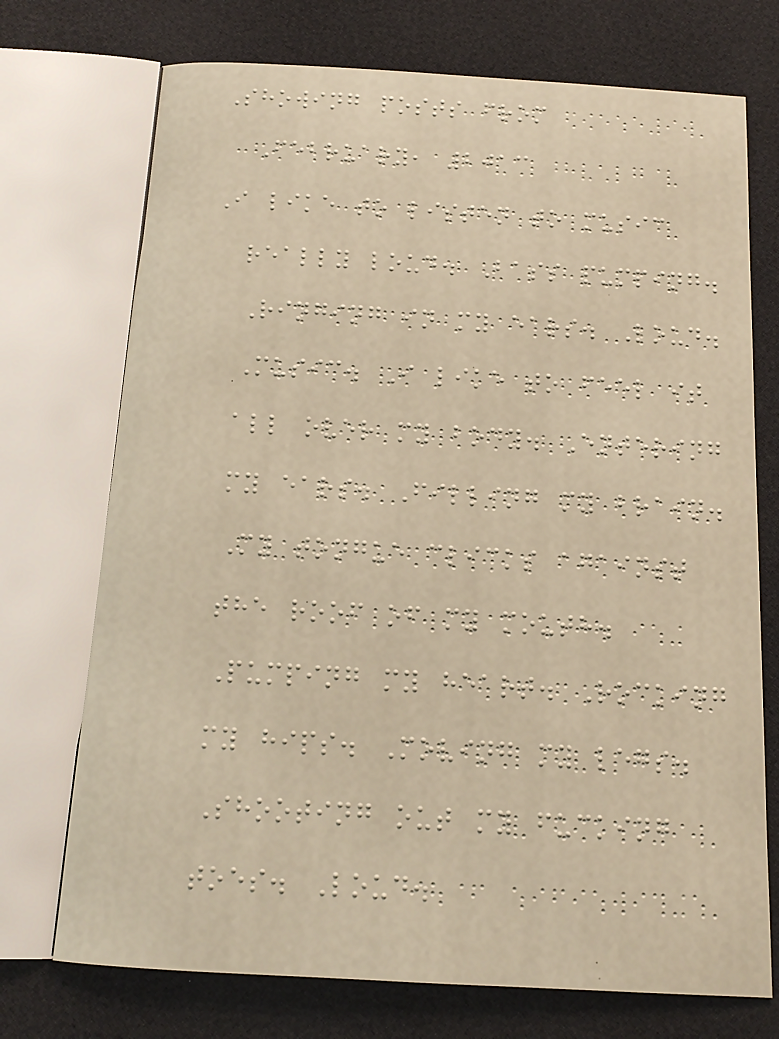Showing posts from
February, 2013
I like to listen to music
really loud. Bass pumping.
Ringing in my ears. Loud.
Music. I like to feel it
all over my body. Entering
my ears. Filling my brain.
My tongue clicks against
the roof of my mouth.
Pumping my heart. Rocking
my hips. Moving my legs.
Shooting out my fucking
toes. Loud.
